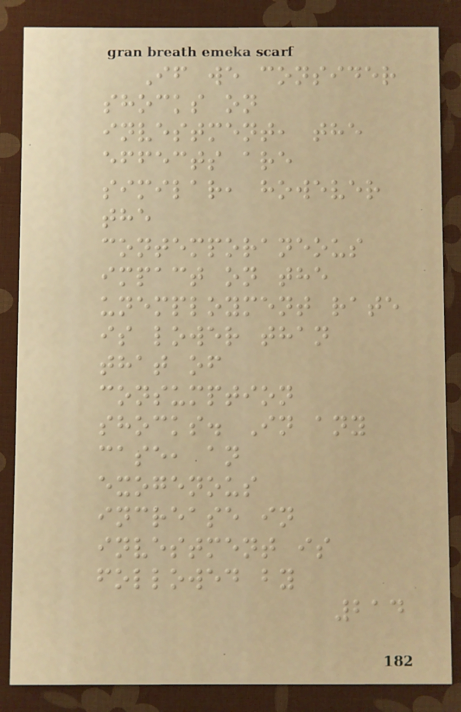If we consider
shocks on
investment, the
effects are
similar, however
the
contemporaneous
impact on the
unemployment rate
is lower than
that of
consumption
shocks. In any
case, an
exogenous
increase in
investment is
followed by
214
